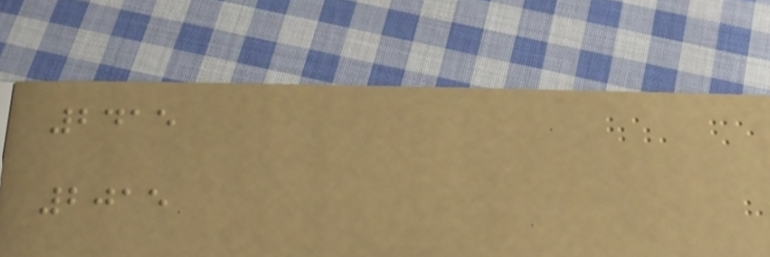2415
2015
